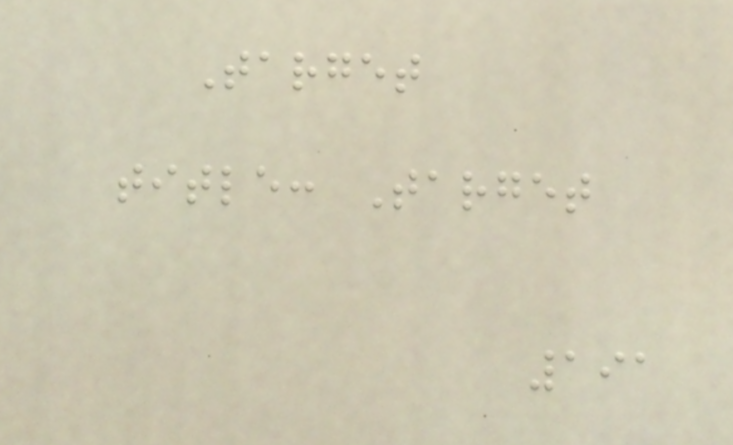Target
title: Target
191
